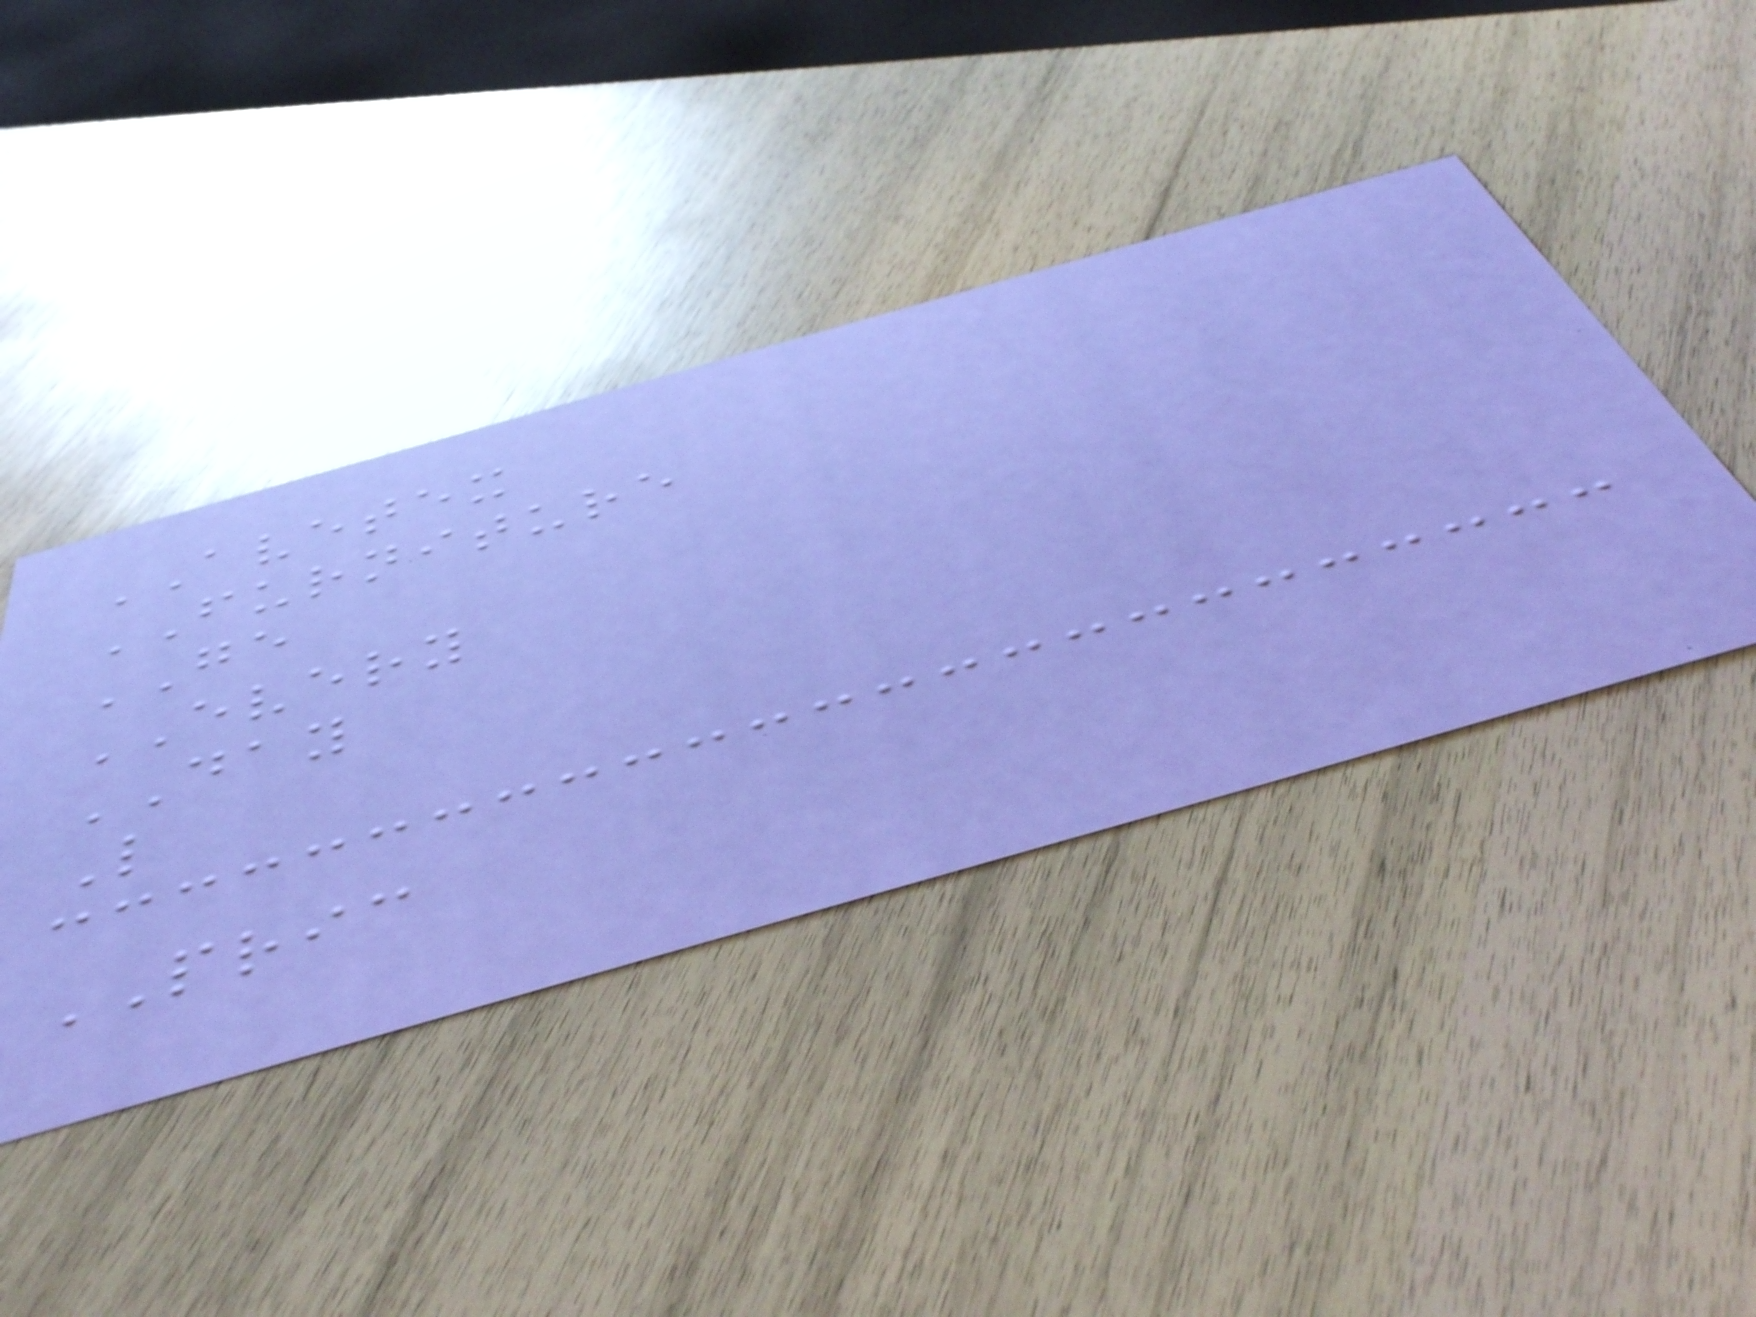AVETEX
FURNITURE
GE
EVERY
DAY
L
PRIC
